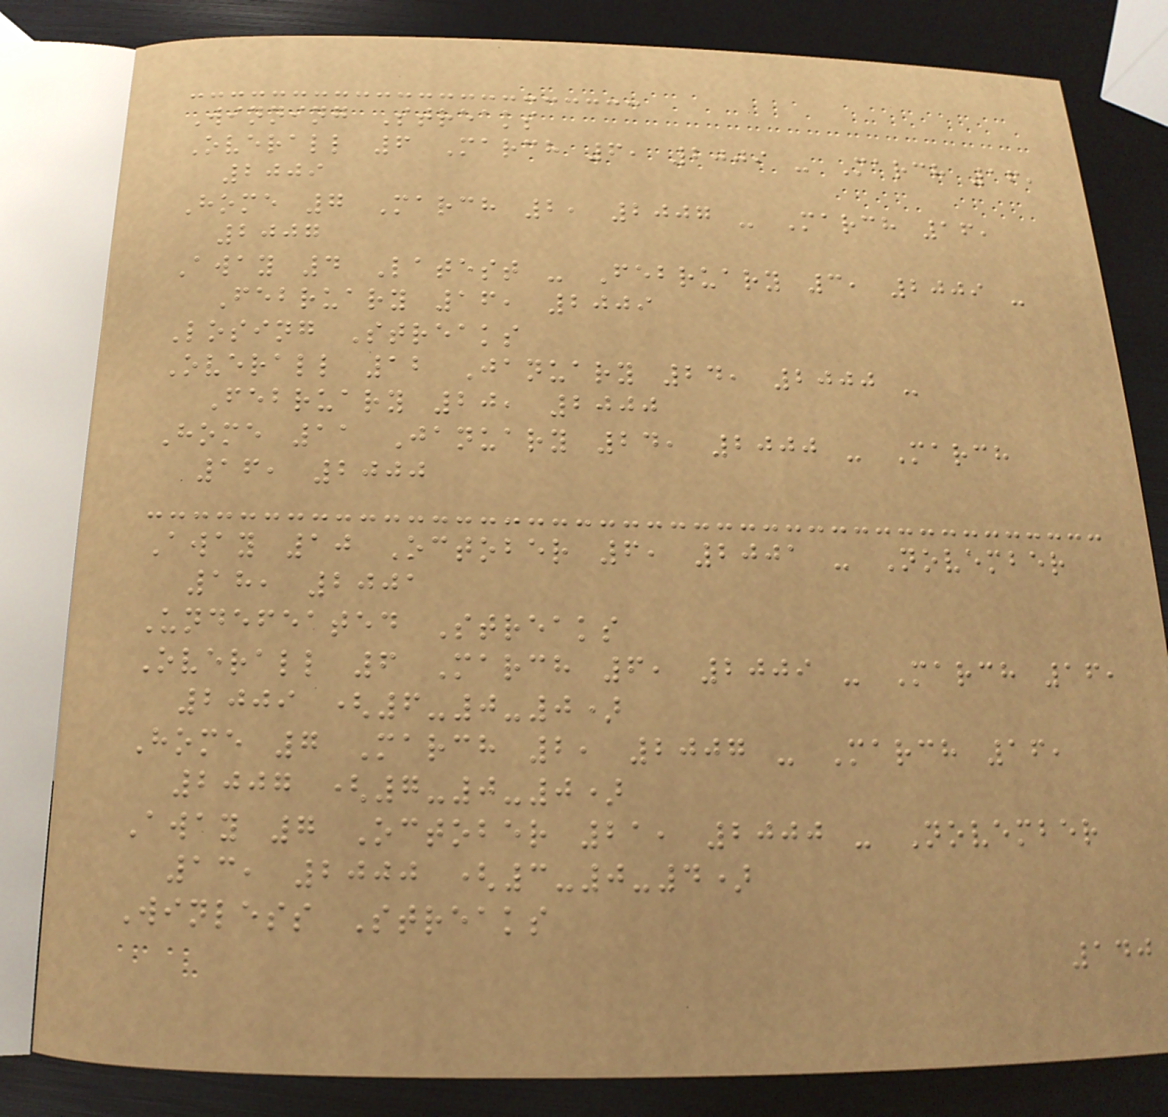Winning Streaks
Overall 6 March 6, 2009 - March 16,
2009
Home 7 March 2, 2007 - March 16,
2007
Away 4 Latest - February 3, 2009 -
February 16, 2009
Losing Streaks
Overall 12 January 24, 2000 -
February 20, 2000
Home 11 January 24, 2000 - March
16, 2000
Away 10 October 6, 2001 - November
18, 2001
Undefeated Streaks
Overall 6 March 6, 2009 - March 16,
2009 (6-0-0)
Home 7 March 2, 2007 - March 16,
2007 (7-0-0)
Away 7 October 21, 2000 - November
13, 2000 (3-0-4)
Winless Streaks
140
